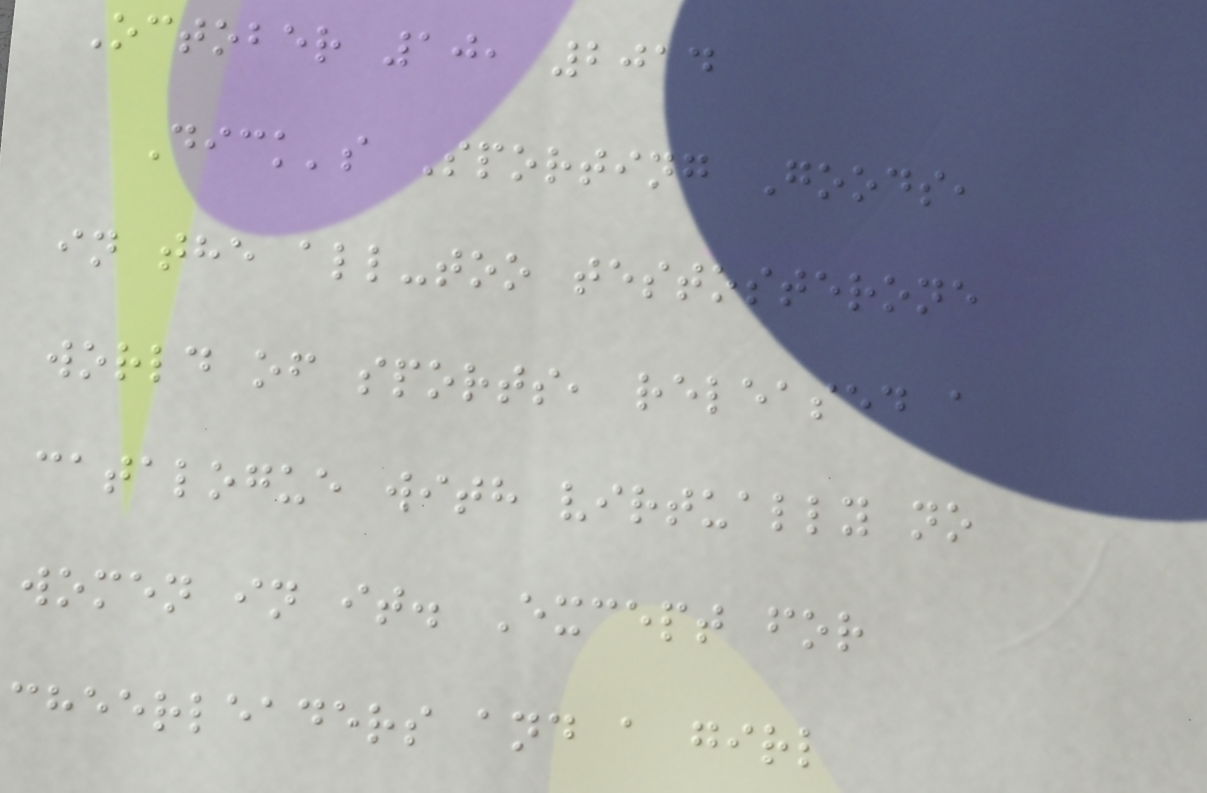October 10, 2014
Dick's Sporting Goods,
in the all-too testosterone
world of sports, released a
catalogue with virtually no
women in it. Except for
cheerleaders and a girl
